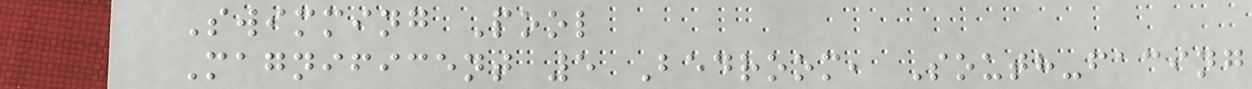Swimming Pool
Magnificent 5 Bedroom, South-facing
